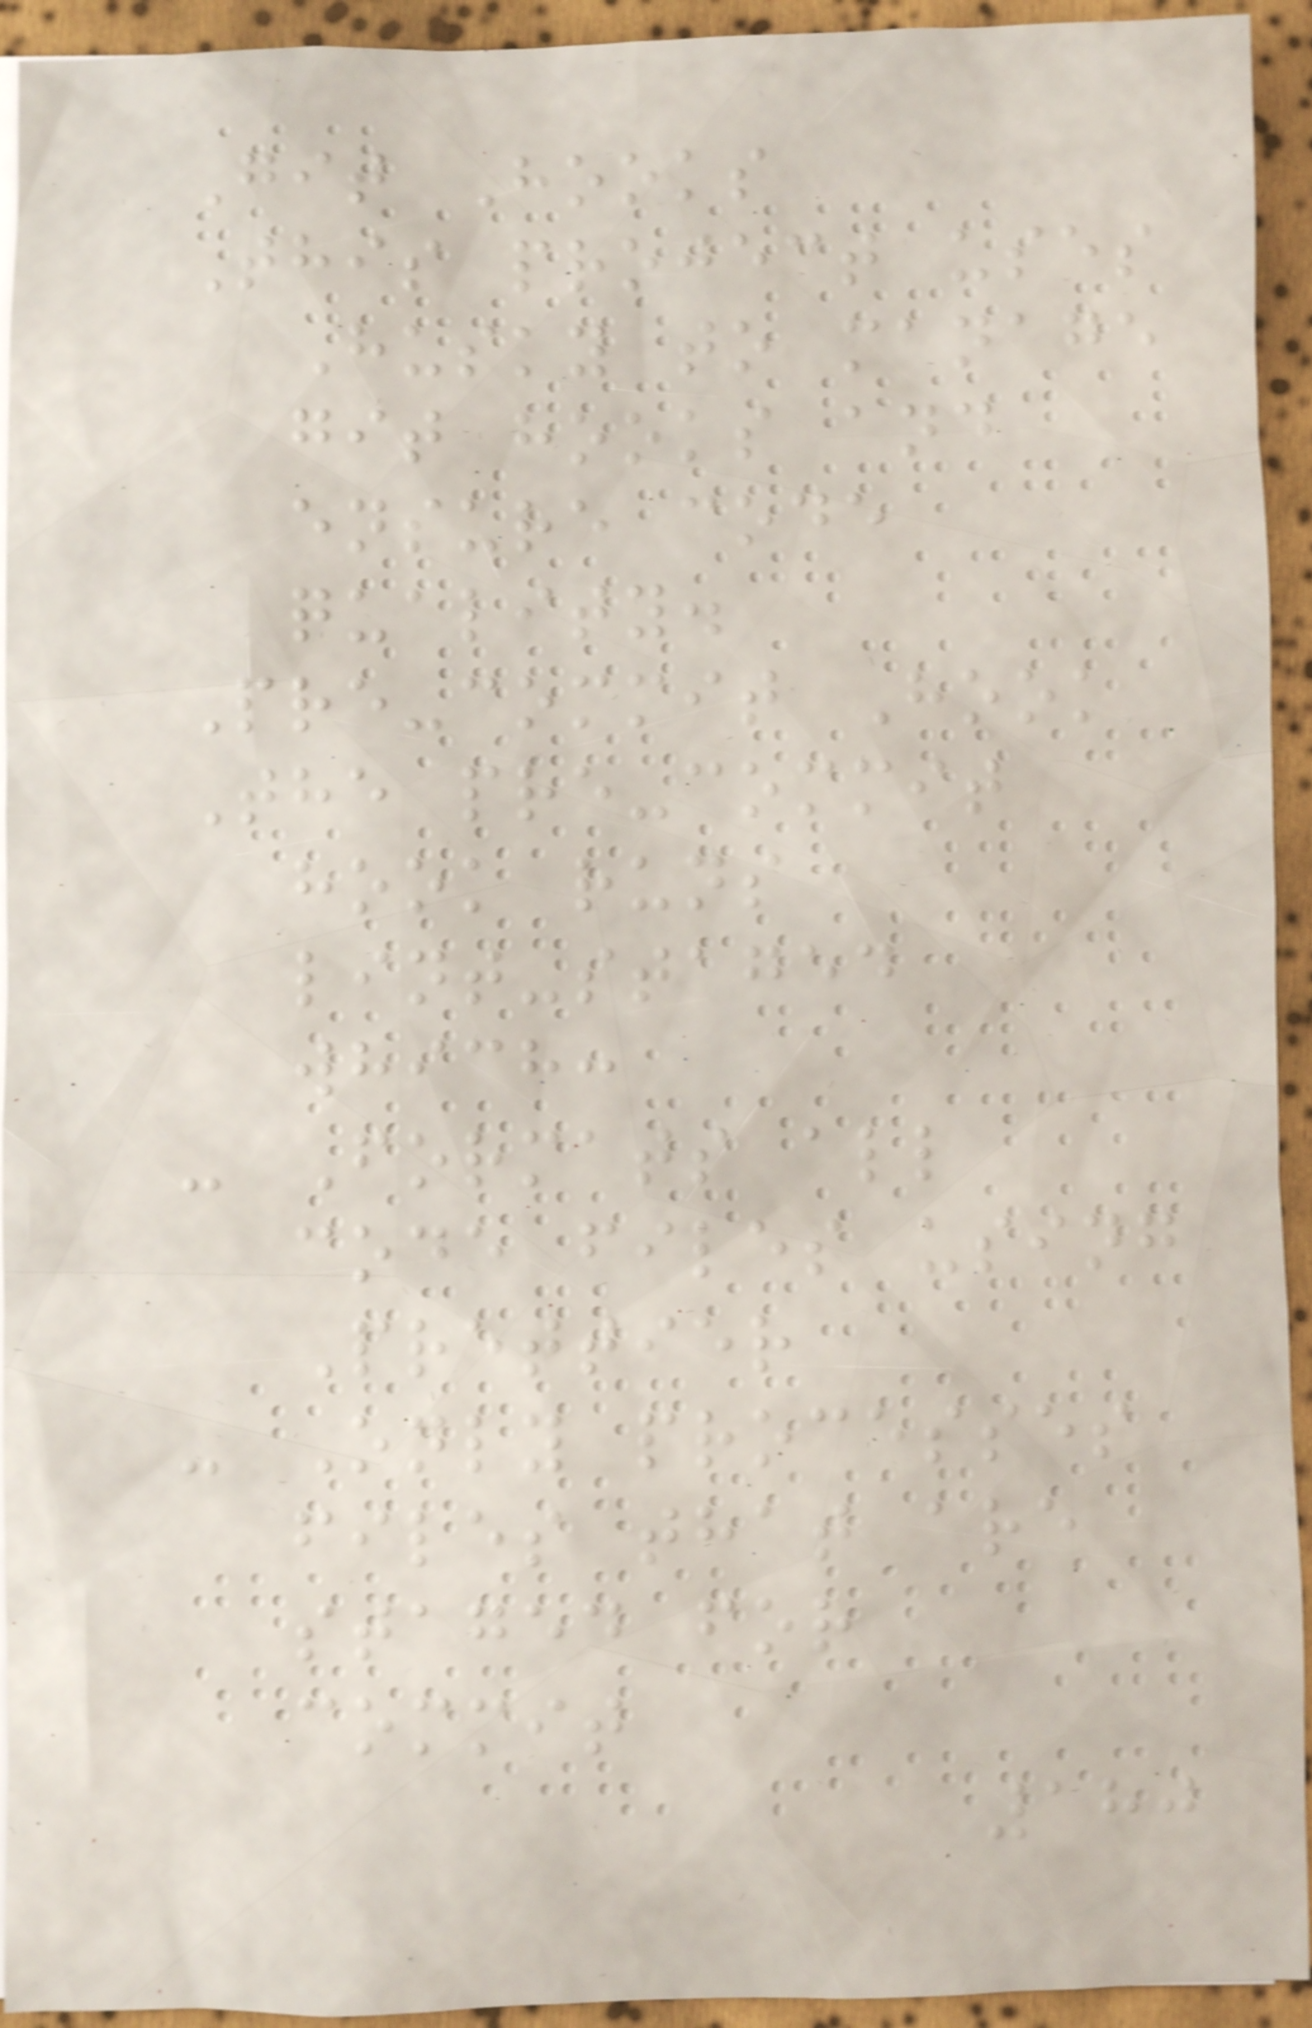Git Hooks
This project uses
Husky to manage
git hooks and
ensure code
quality.
Pre-commit Hook
The pre-commit
hook runs
lint-staged
which:
- Formats all
code files using
Prettier
- Only processes
files that are
staged for
commit
180
